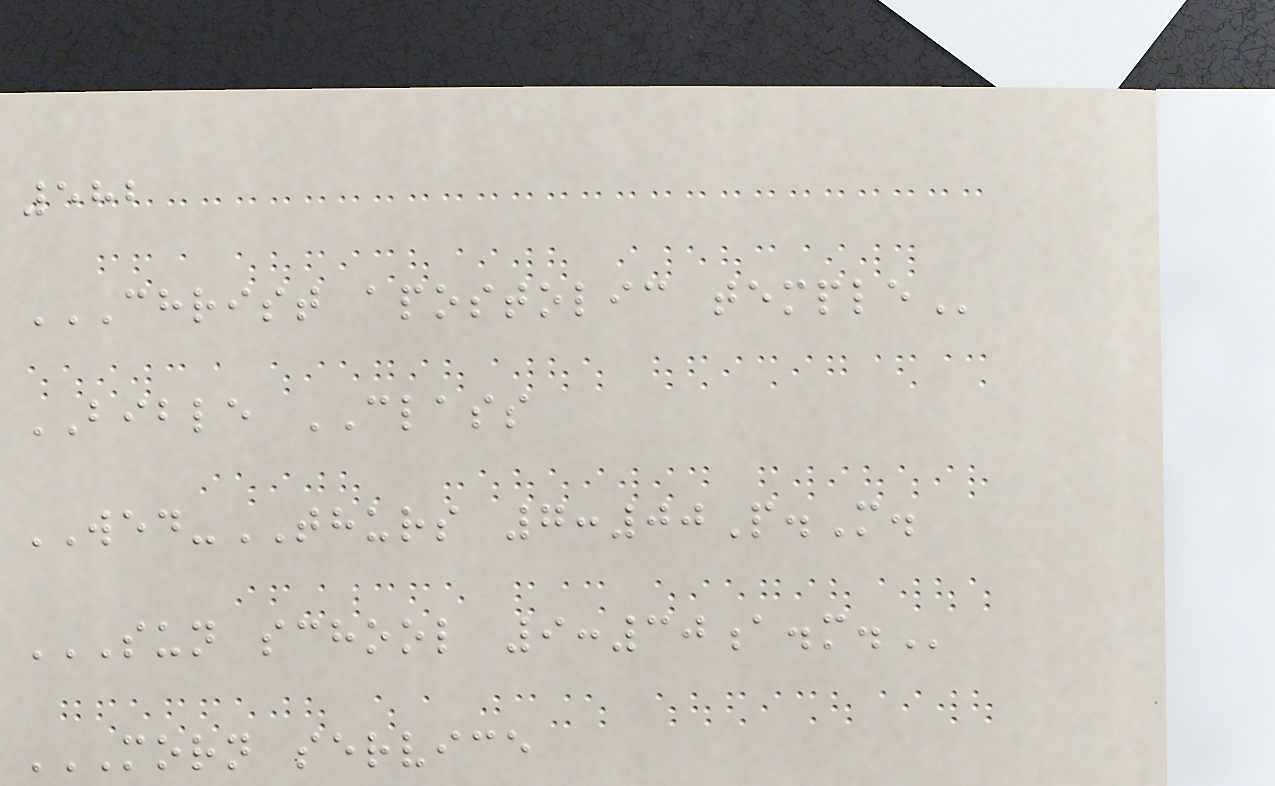582
CHRIST APOSTOLIC TEMPLE
BIBLE CLASS
WED-THURS 7:00P.M.
SUN SCHOOL 9:30A.M.
MORN SERVICE
